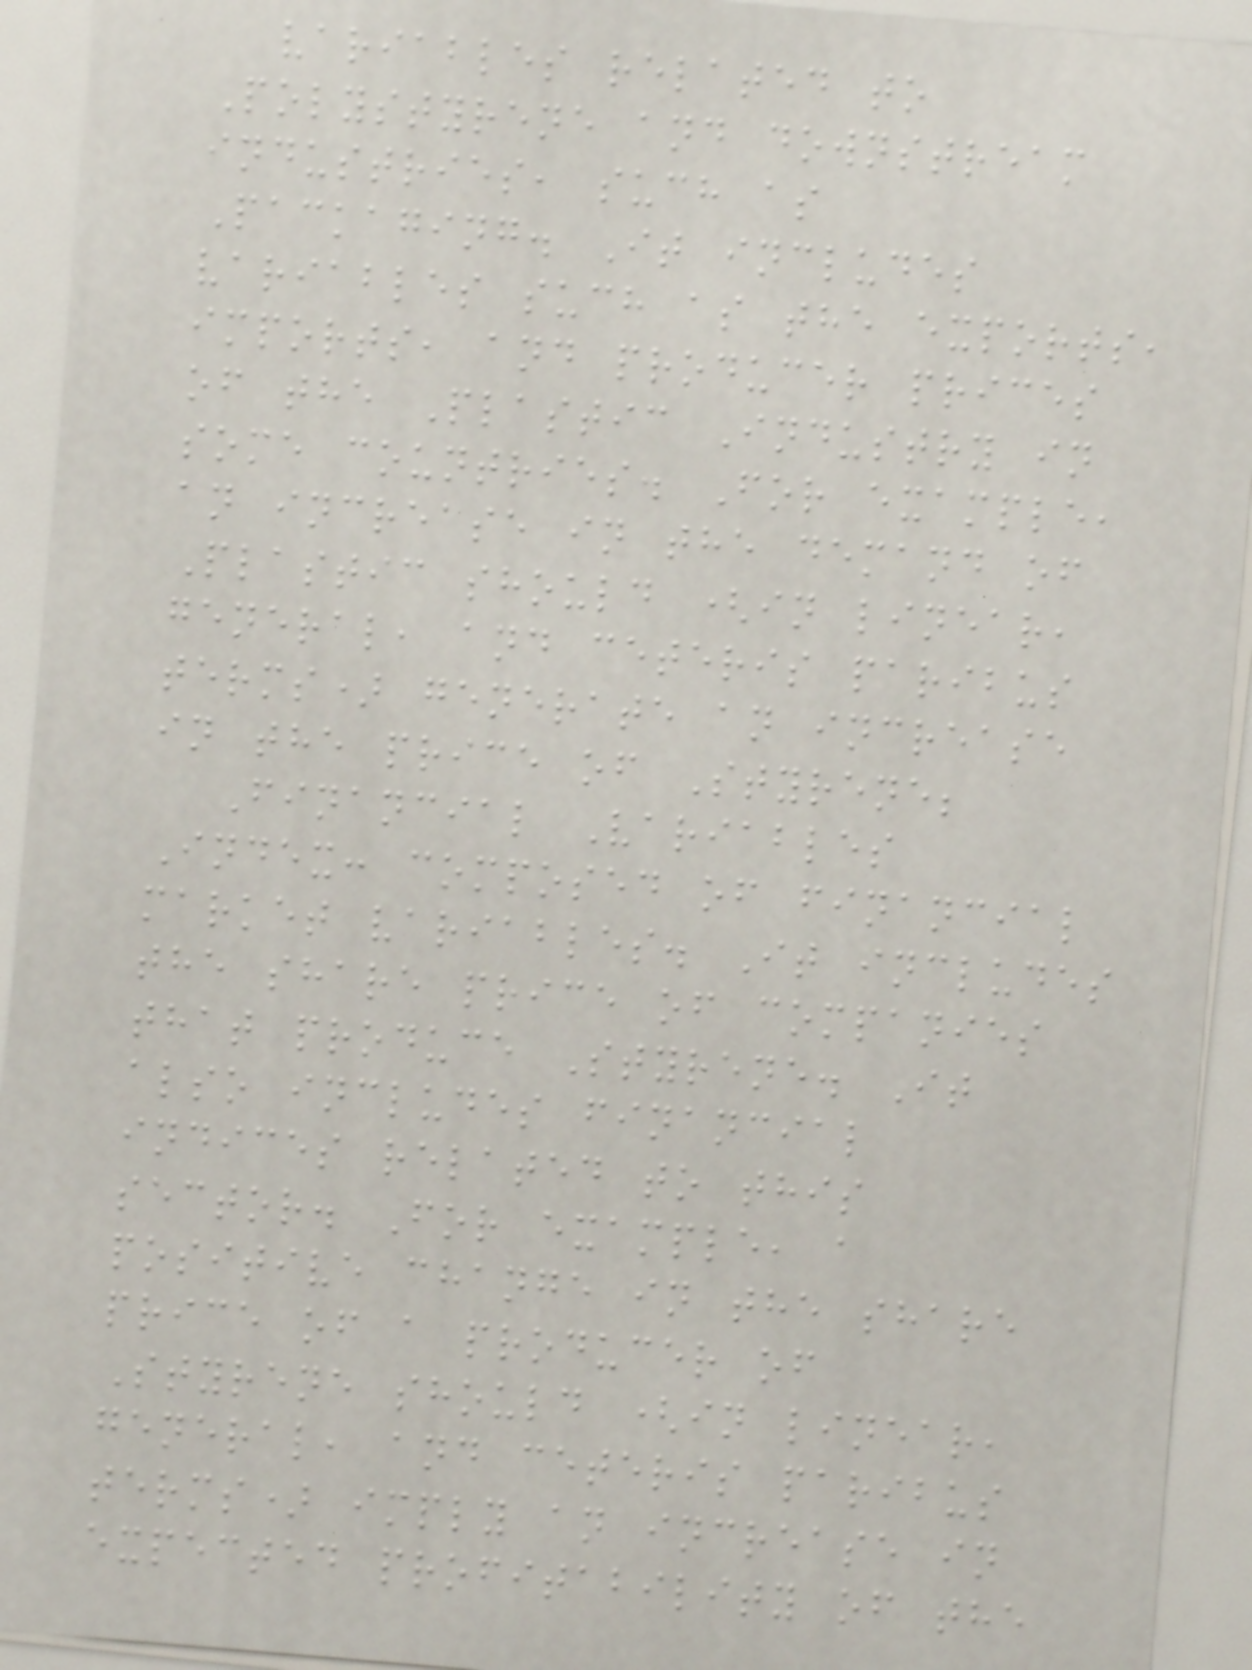variables related to
Polystyrene and downstream
industries, such as
Packaging. It includes
variables such as the exports,
imports, and producer prices
of the Plastic Industry in
some countries. For example,
an increase in the demand of
Plastic should (in linear,
general, and ceteris paribus
terms) generate an increase
in the price of Styrene;
Financial Variables
Index: composed of financial
market variables. It includes
the share price of companies
that produce Styrene. It
also includes financial
indices related to this
sector. For example, a
positive change in the share
price of a producer of
Styrene should (in linear,
general, and ceteris paribus
terms) imply an increase in
expected profitability of the
